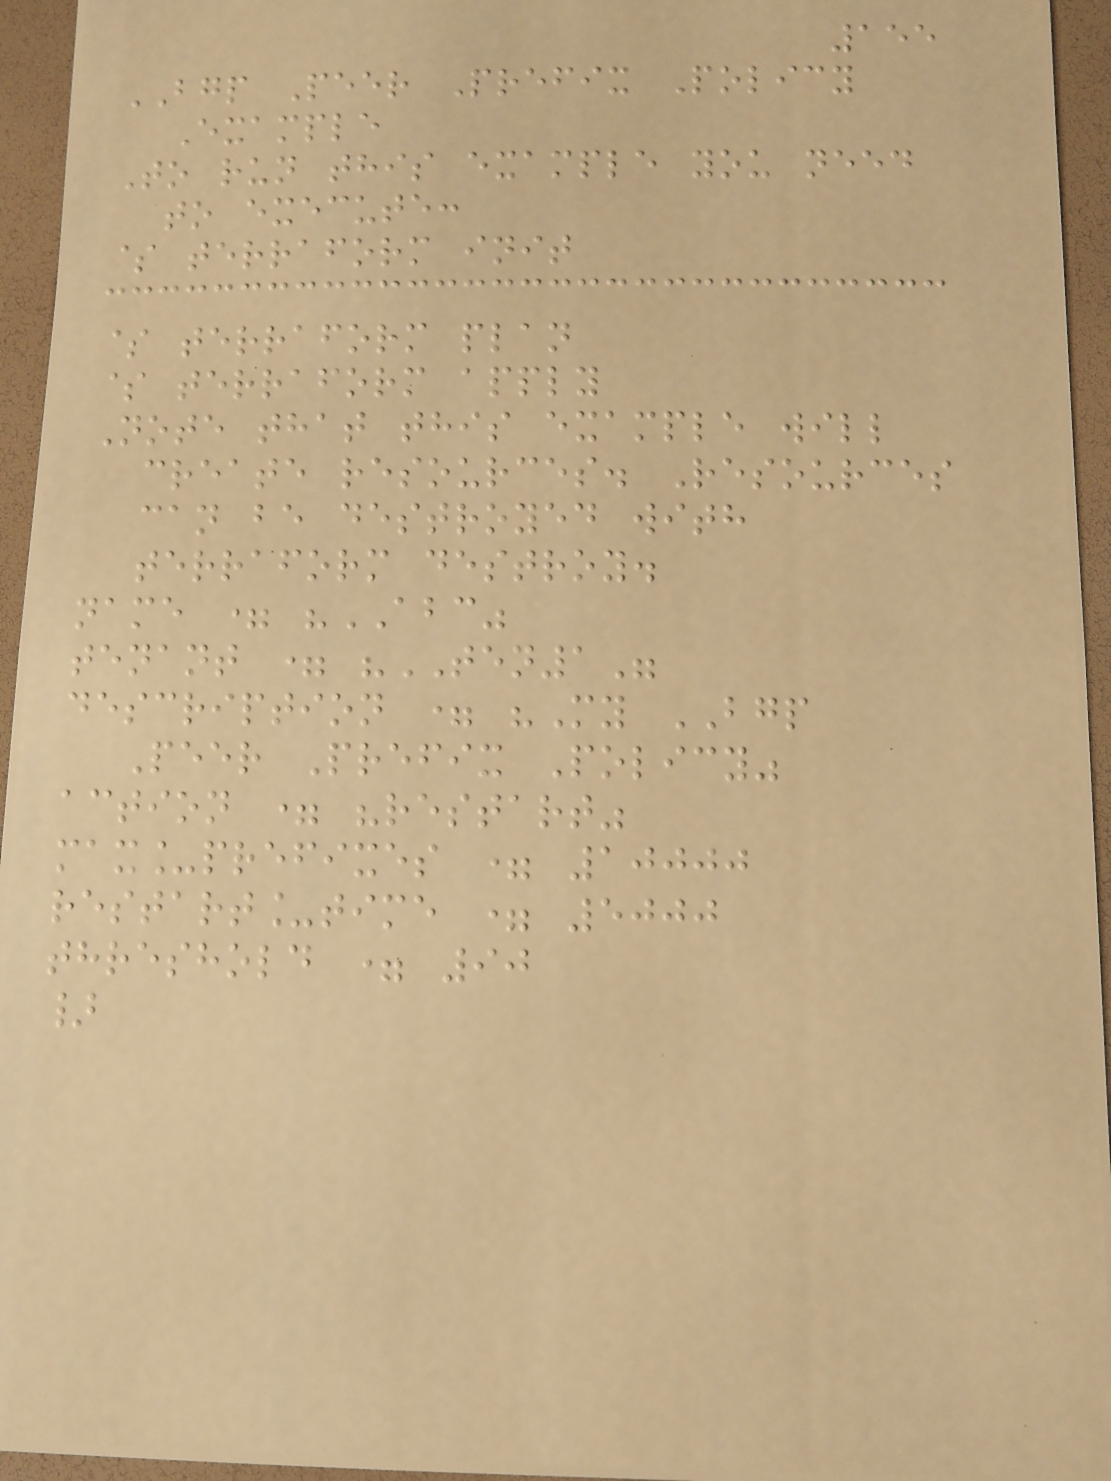155
BGP Peer Prefix Policy
Example
To run this example you need
to execute:
$ terraform init
$ terraform plan
$ terraform apply
Note that this example will
create resources. Resources
can be destroyed with
terraform destroy.
name = "ABC"
tenant = "TEN1"
description = "My BGP
Peer Prefix Policy"
action = "restart"
max_prefixes = 10000
restart_time = 5000
threshold = 90
}
